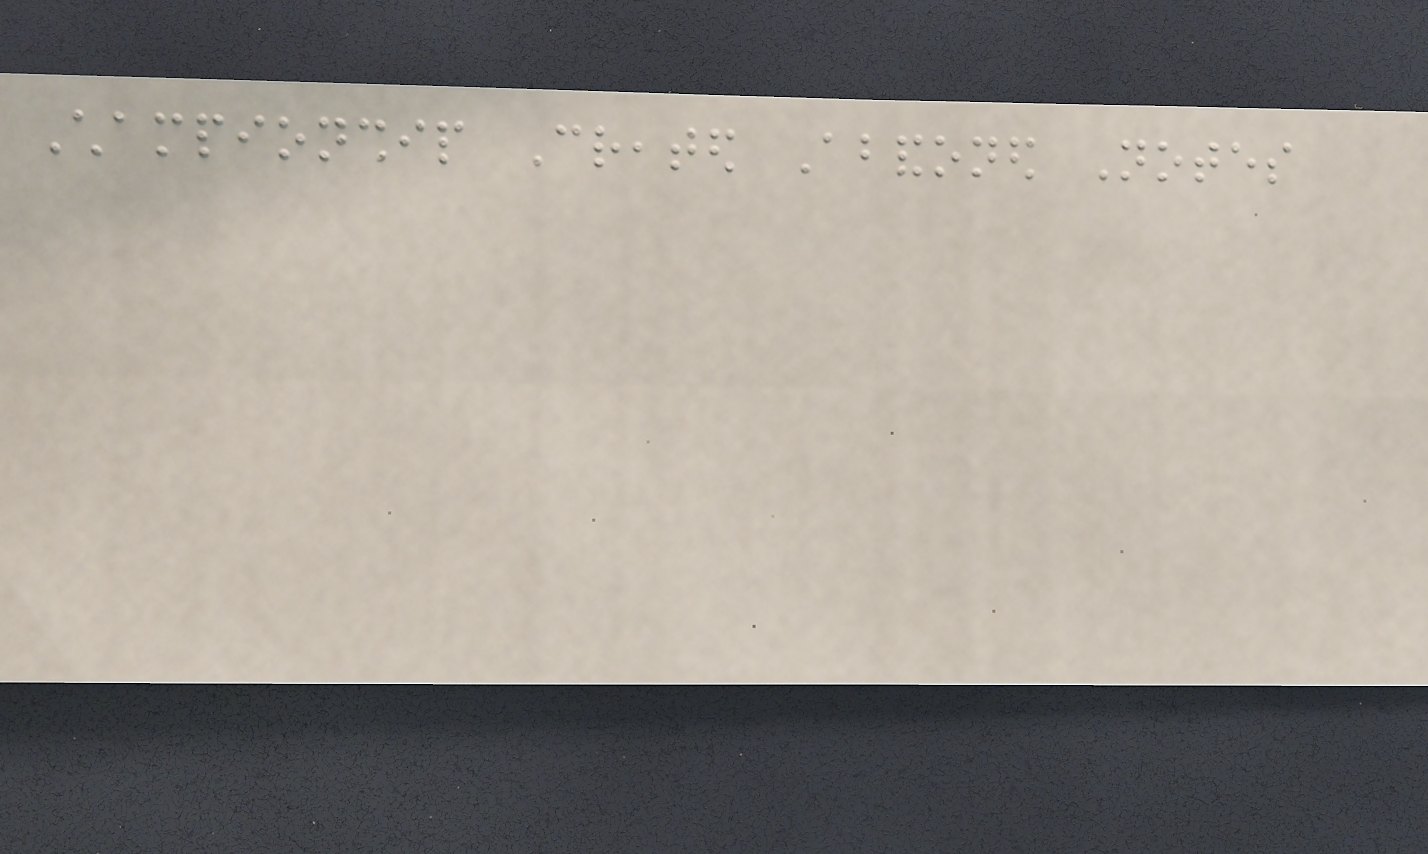Championship Created Abandoned Notes
